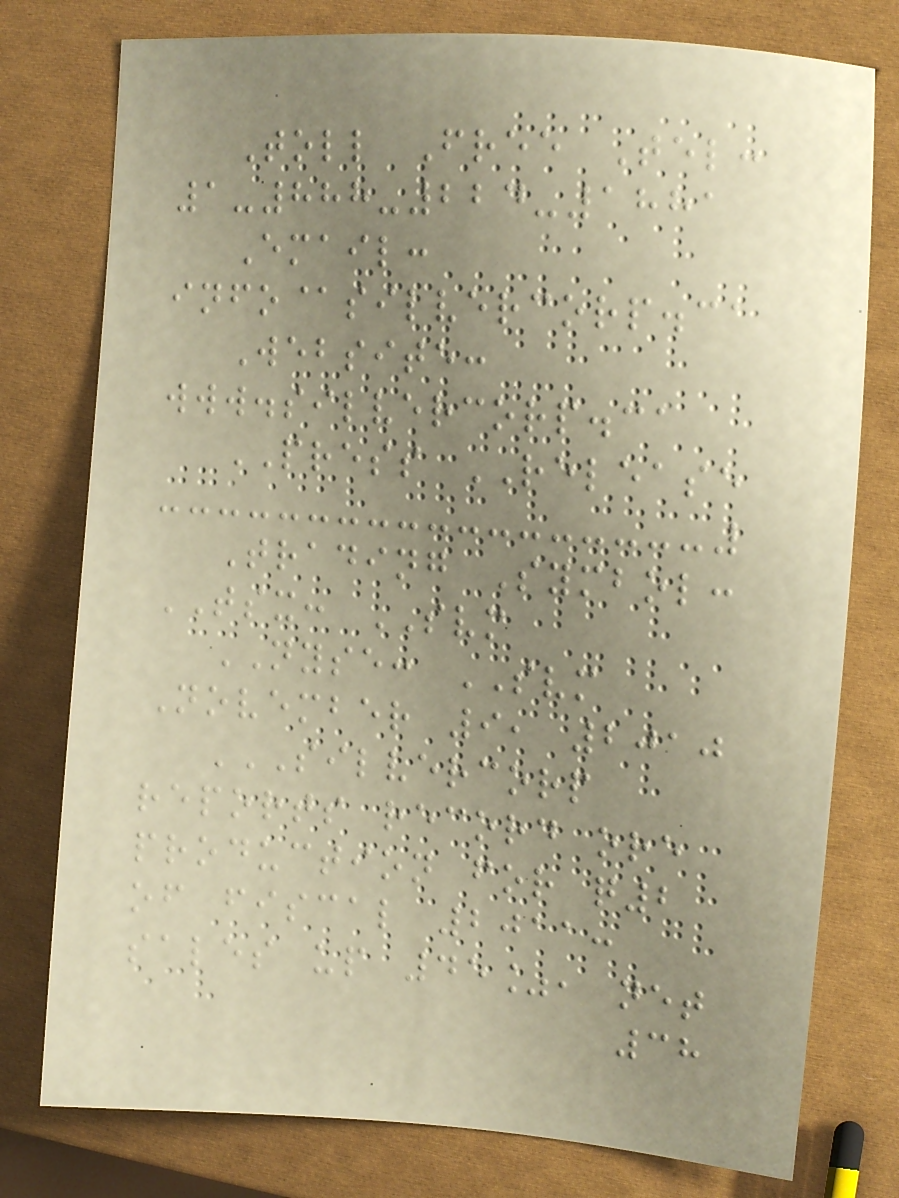Toll Free Tel:
1-888-224-1881
Email:
info@silvercorp.ca
Website:
www.silvercorp.ca
PRESS RELEASE
Trading Symbol:
TSX: SVM
NYSE: SVM
November 9, 2010
SILVERCORP
REPORTS RECORD ORE
PRODUCTION FOR Q2
OF FISCAL 2011:
SALES UP 45%, NET
38
